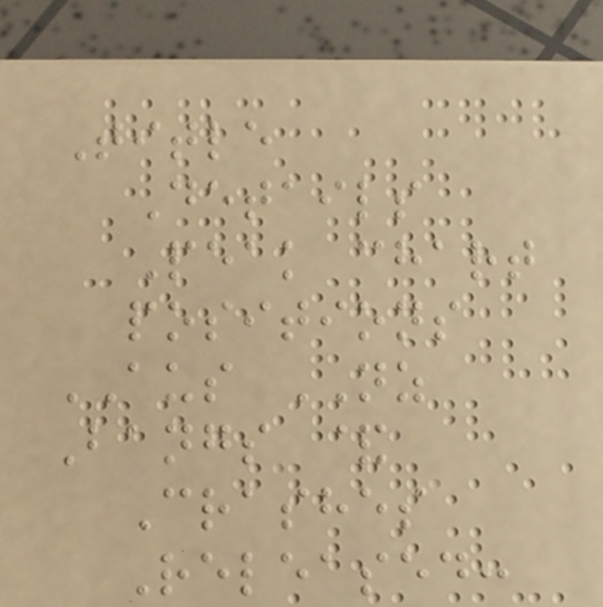Title
Details
Peak chart
positions
AUS NZ
Bangs &
Crashes
Released:
